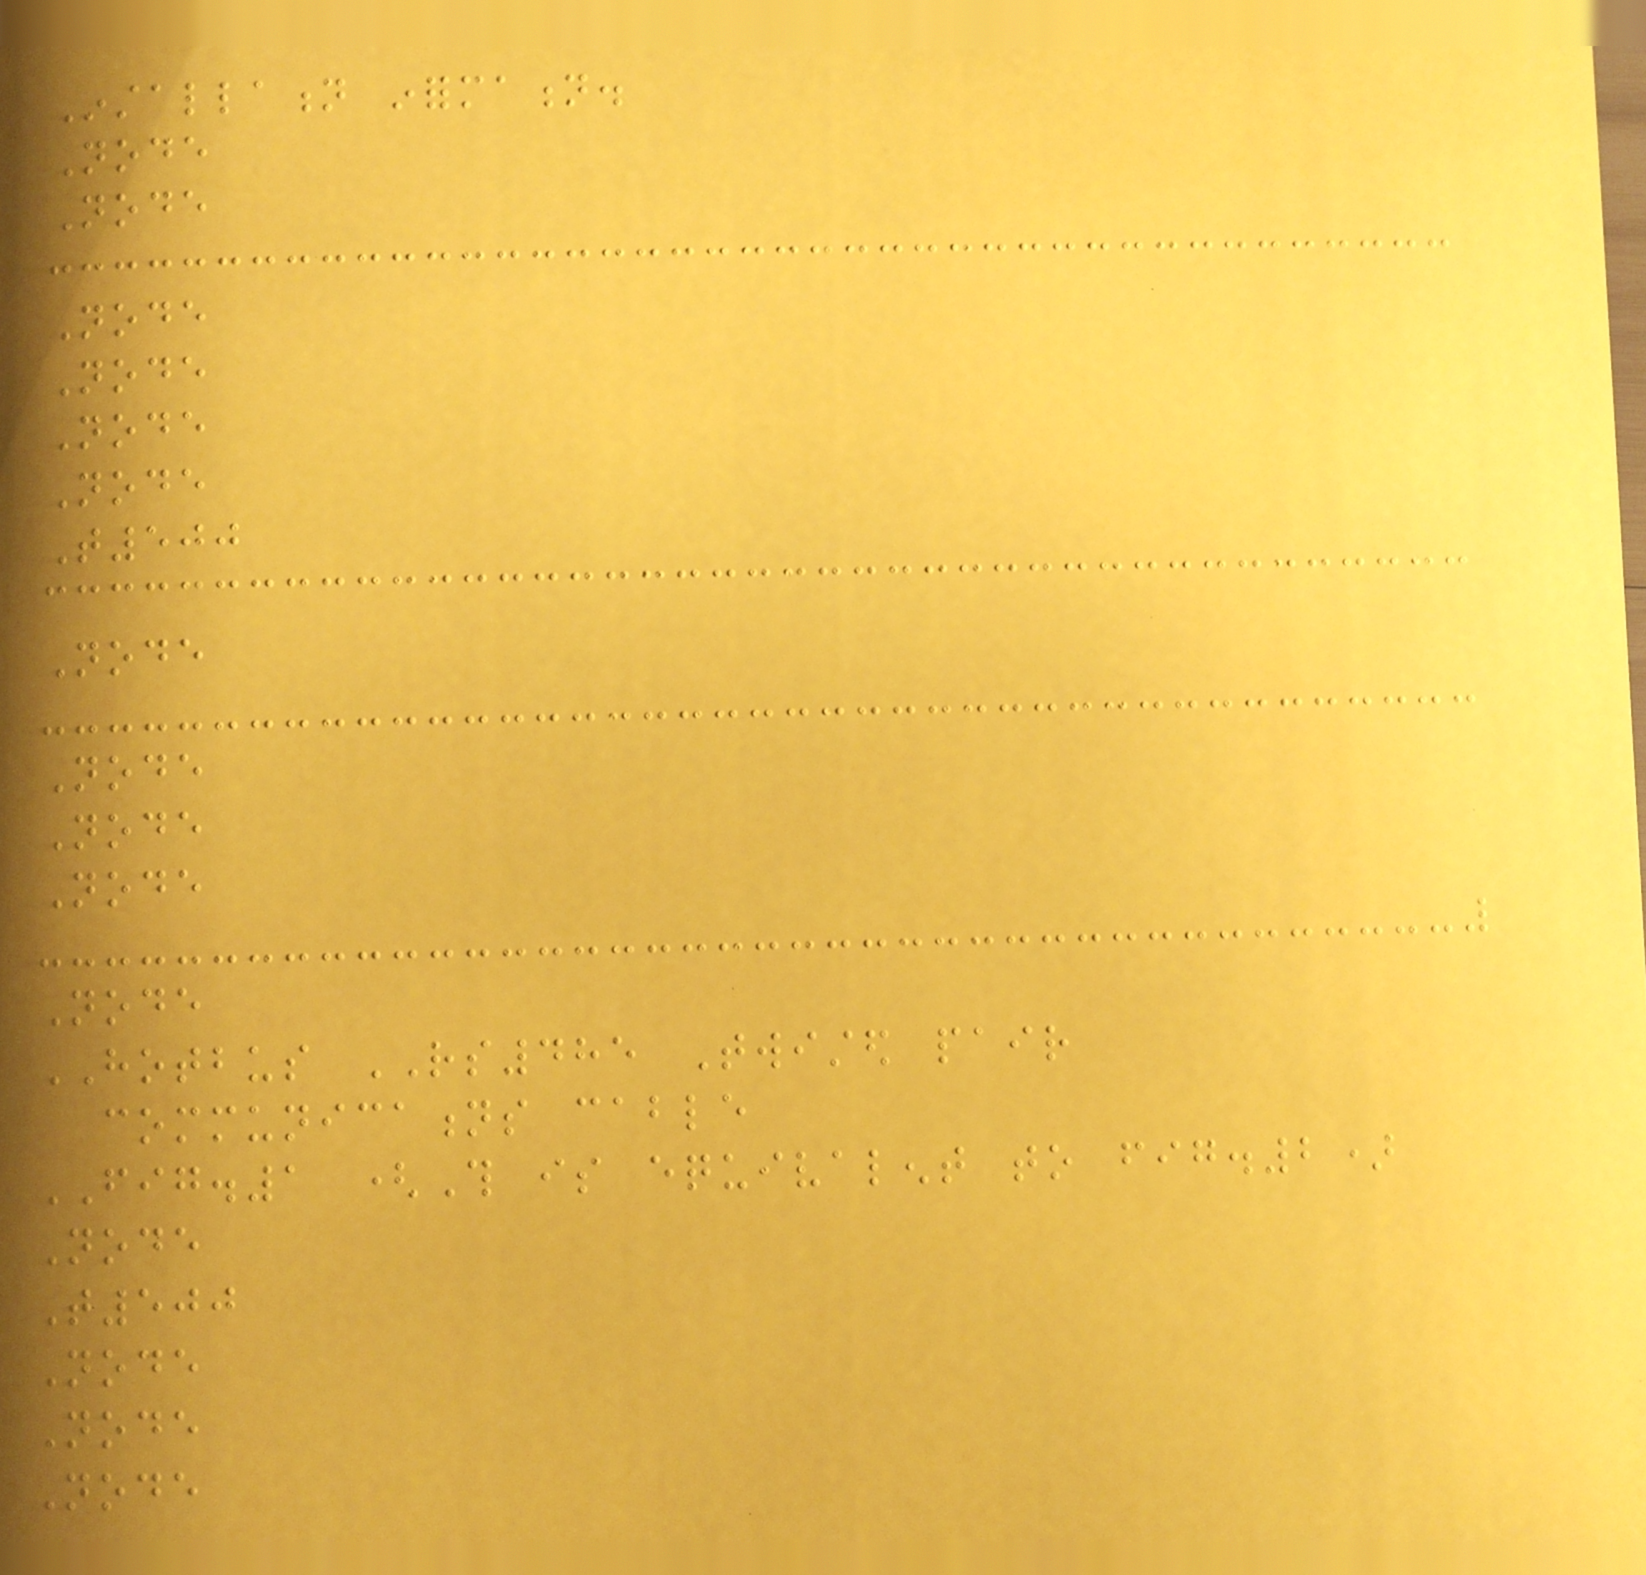Installation information.
Node
Node
Node
Node
Node
Node
T500
Node
Node
Node
Node
Node
HOTBUS RS485 Twisted pair
communications cable
FIG.1 (This is equivalent to fig.2)
Node
T500
Node
Node
Node
